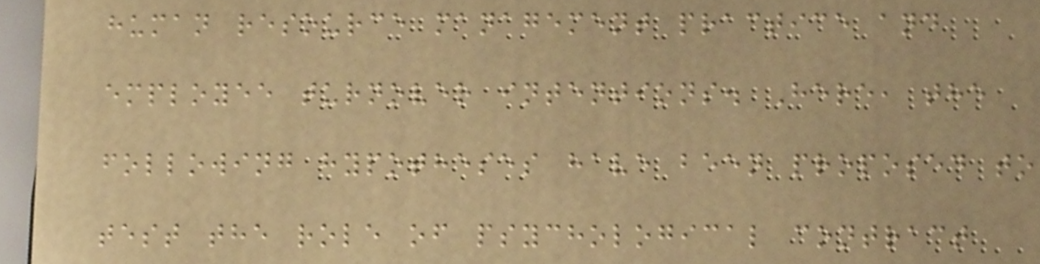human resource management practice and
employee turnover intentions. Here, the
following hypotheses have been proposed to
test the role of psychological contract
